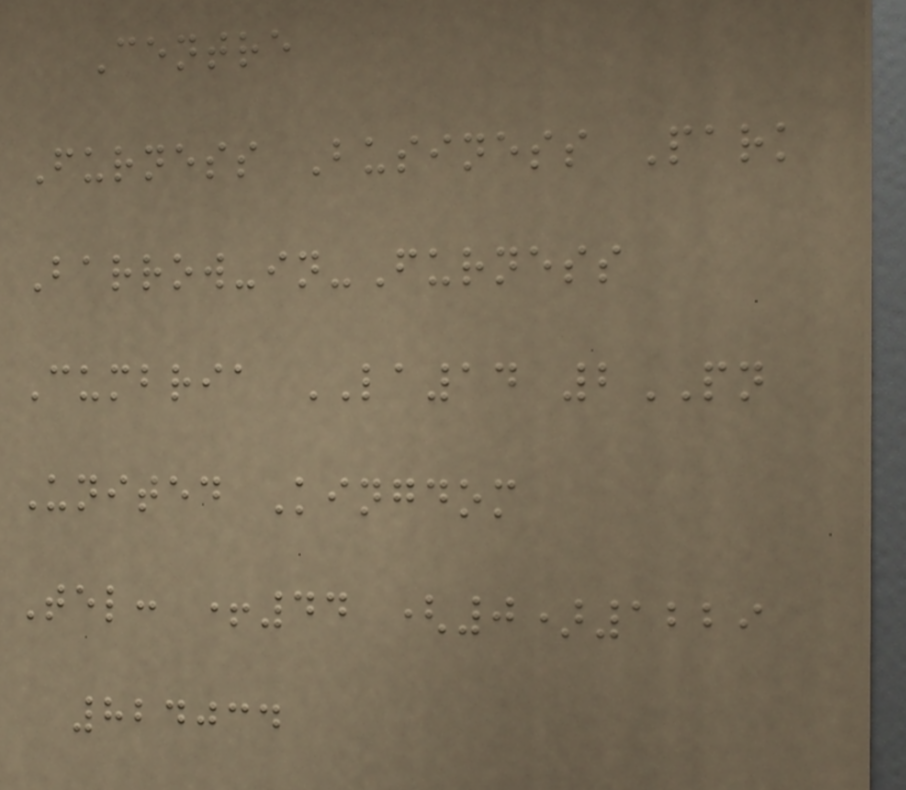Centre
Furness Business Park
Barrow-in-Furness
Cumbria LA14 2PN
United Kingdom
Tel: +44 (0)1229
824034
